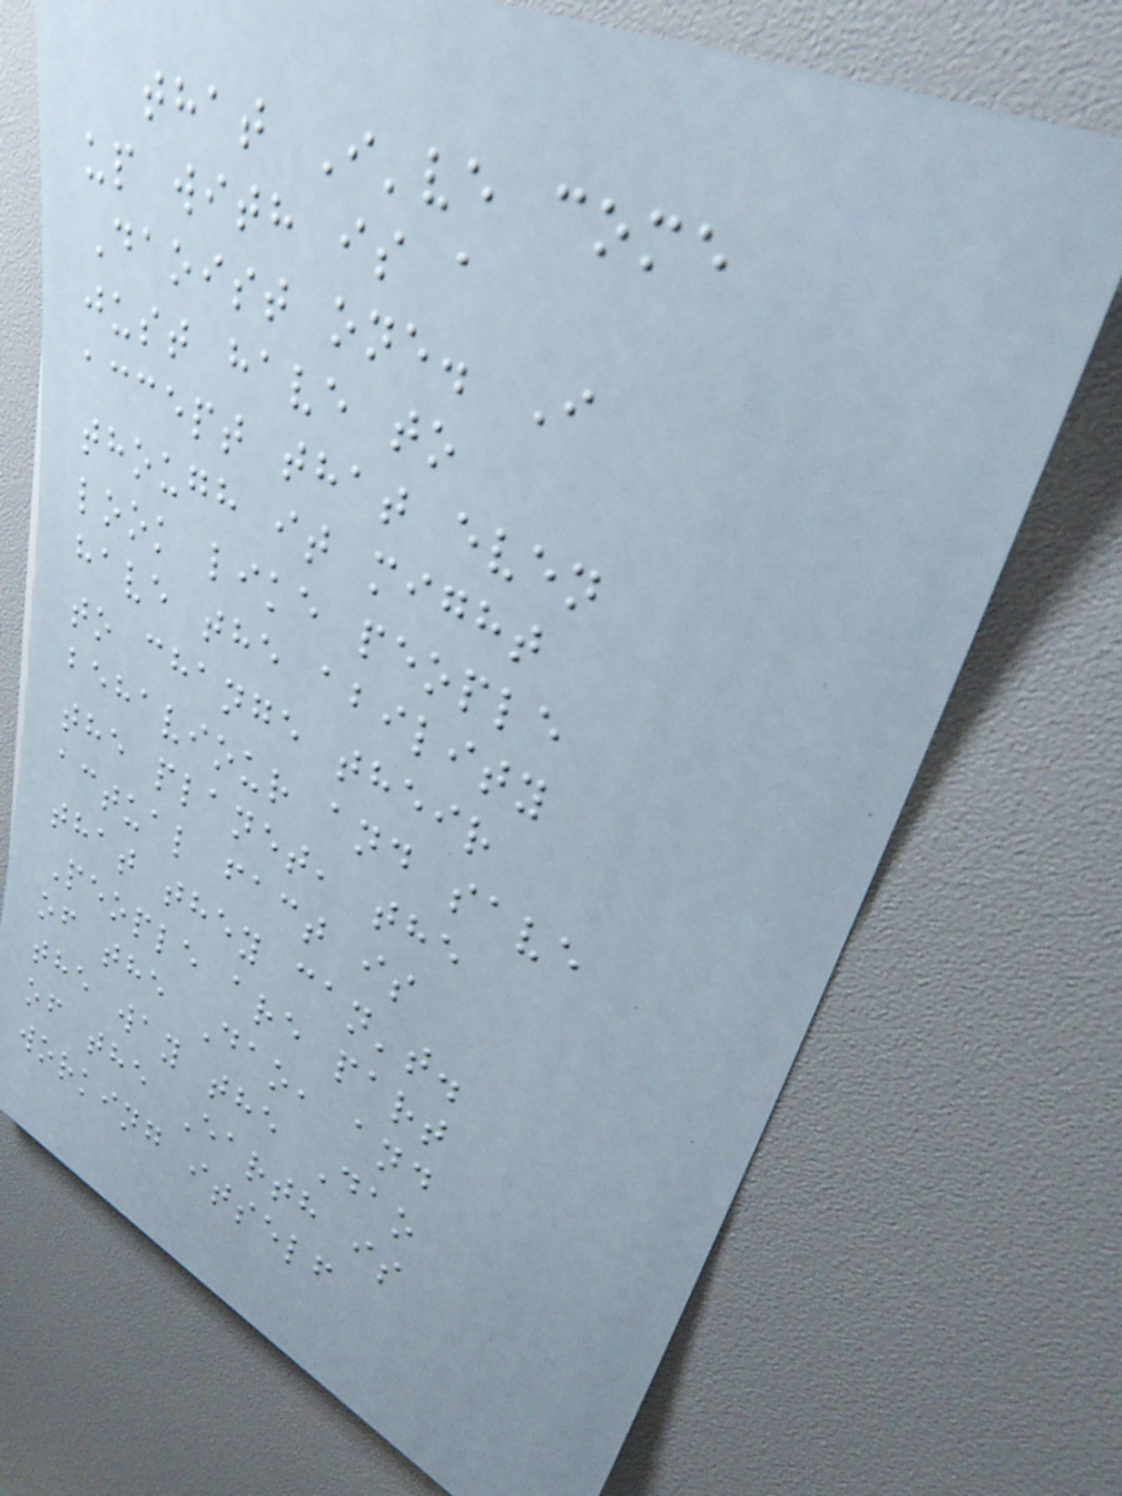that I've come
up with is a
Daoist one. I
just have to
accept that even
though it might
look like people
have the ability
to change their
behaviour and save
the planet, the
actual fact is
that they can't.
People are part
of the Dao, and
the way the Dao
of the Earth is
working itself
